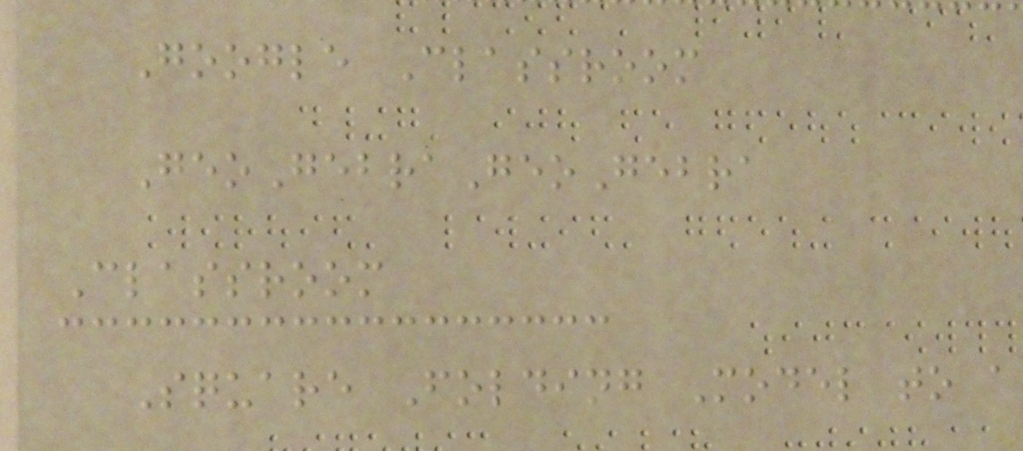Google Classroom
GeoGebraGeoGebra
Classroom
Square Folding Model to a
